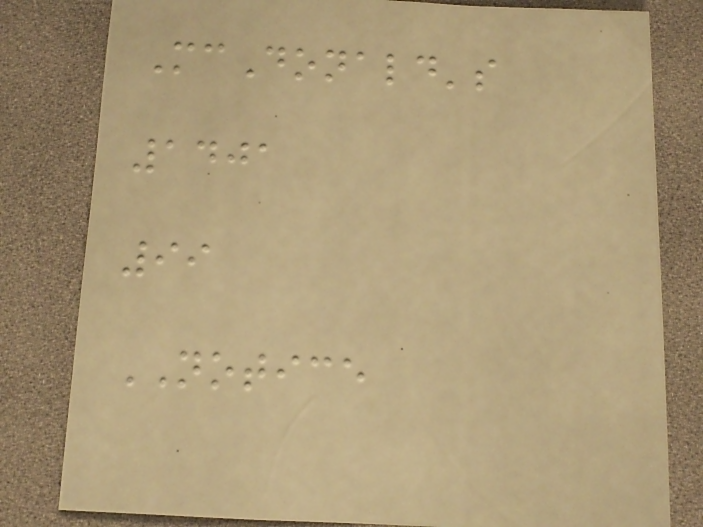McDonald's
1401
99
NOTICE
